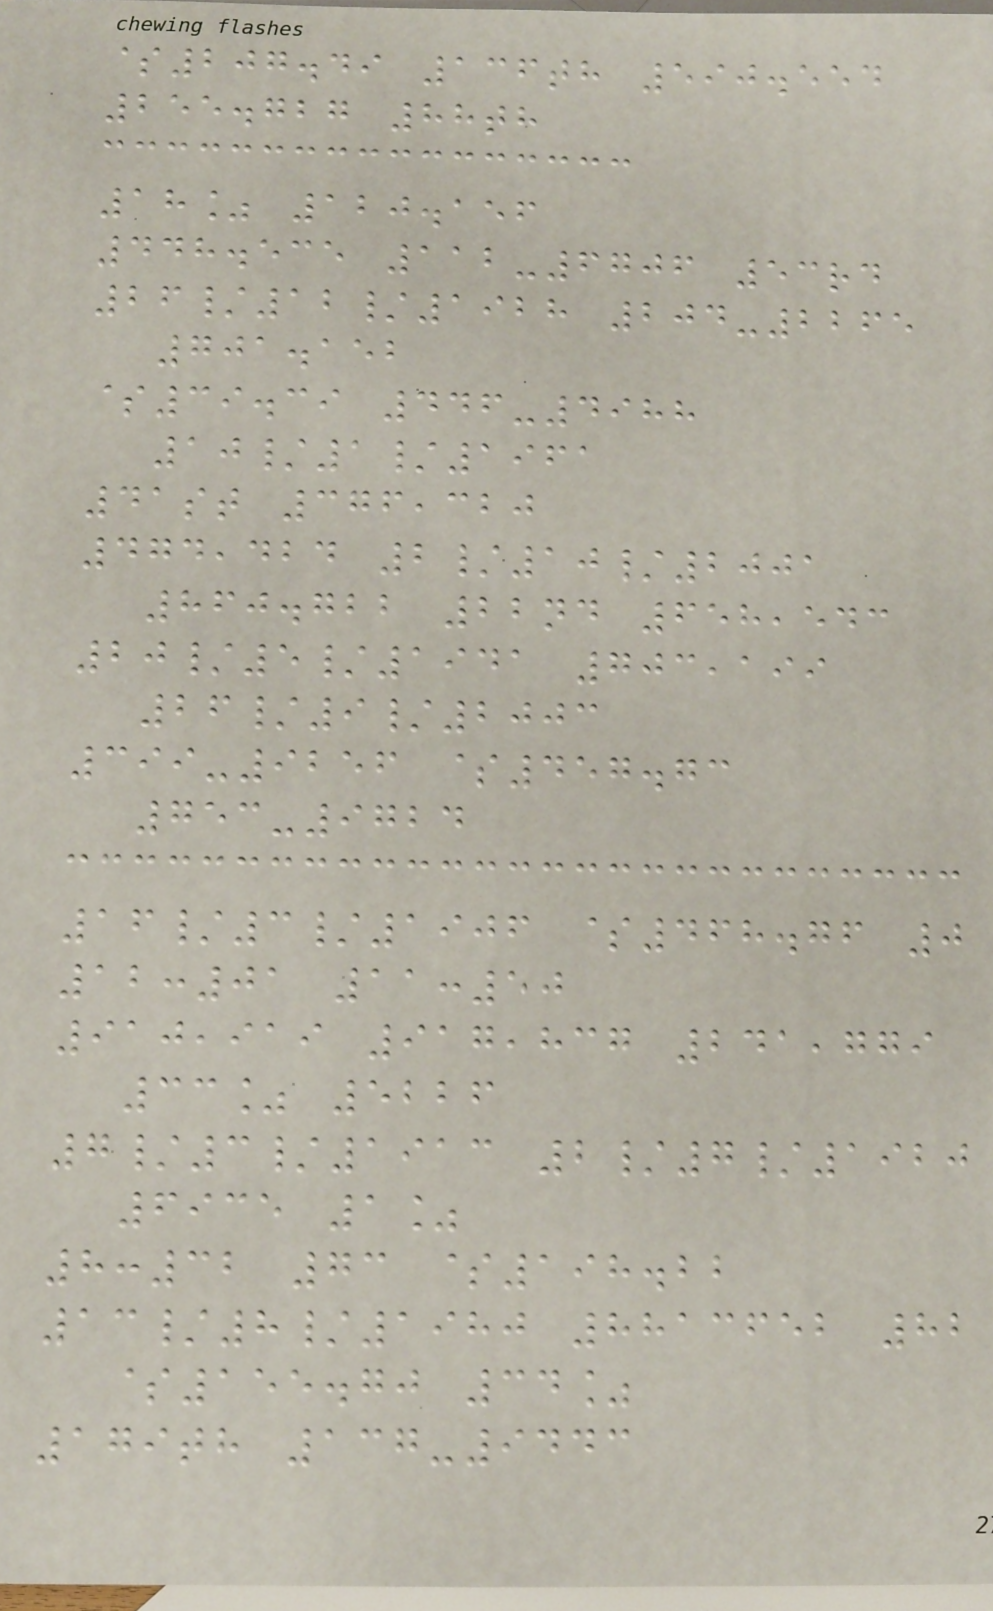$207.49 136th 590.554
255.727 88th
18% 120.156
448.535 112-6706 53rd
26/12/1928 204-2265
701.152
$39.39 446-4988
10/1/1961
41st 376,320
474,424 2/10/2001
860.722 22nd 658,543
20/5/1941 703,199
26/9/2003
399-9256 $457.73
753-9724
16/3/1906 $468.76 0
12:01 11:50
910,919 917,837 241,779
33% 5226
7/3/1913 2/7/1920
6935 1%
8:32 73 $198.22
13/8/1980 8813652 82
$155.70 34%
179th 137-9443
